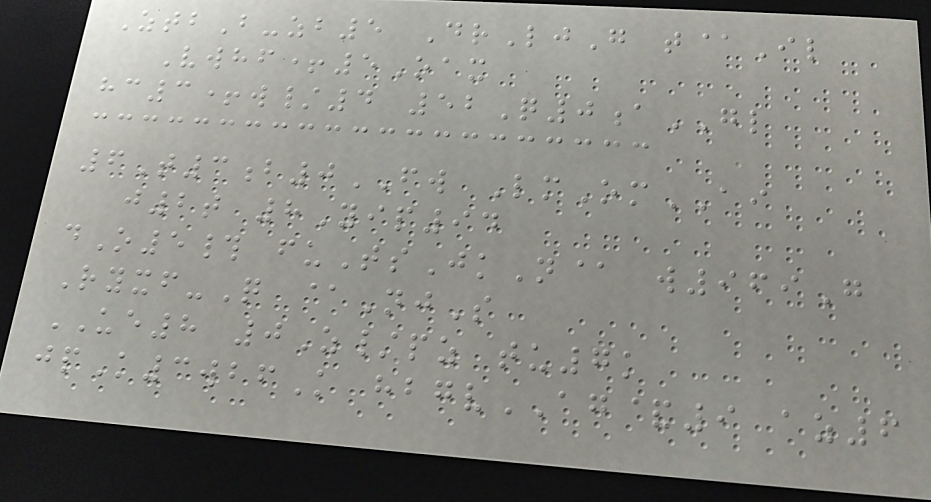ZtbB-zb5 DrLjG t@Il
Vwhf+5Oax
hc3+w/4 52Q0aGL
6T3b0FW LmOmAI
j2t 8Yip94
dO5# fuTsJkN@ w969G
Ryxf-Q @NjS
UE8 0Z/pz tu7k
jpK3wbfK hbgvAG&9 az6
